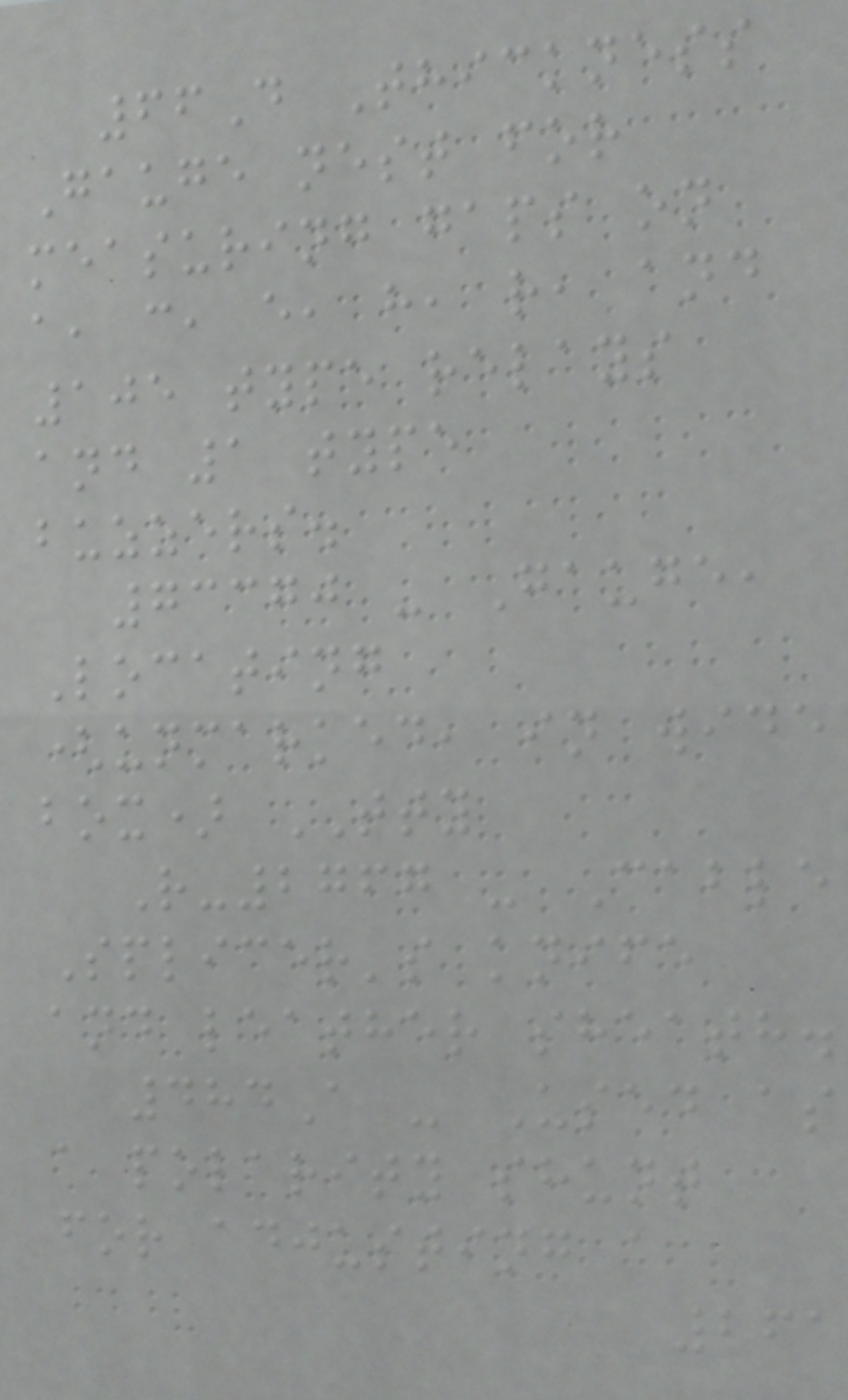66D Thickness
Gauge nest for
measuring gaps on
a, c, e, h, r, and
105 type relays
and 1 type
buzzers.
73370 - Gauge,
Locating
(unmarked, in wide
box) TTY
R-2767 - Cable
Splicer's knife
and leather sheath.
484A - Used as
a polarity shunt
for adjusting a
261
